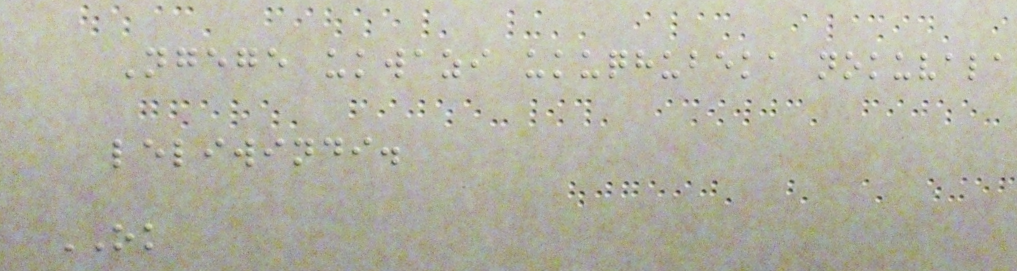Ngege ukwazi ukuqhubeka nokuvala
leliwindi.
OK
